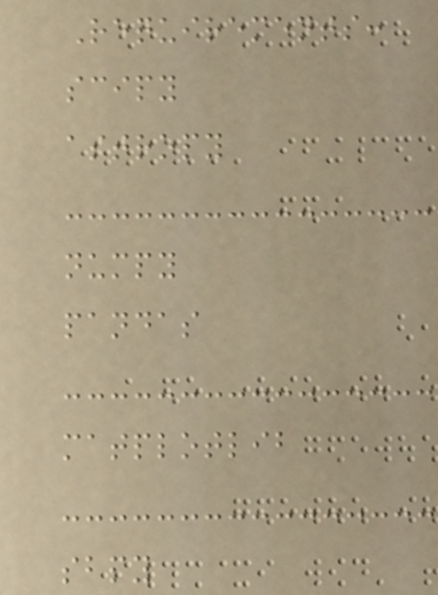Requirements:
scipy
astropy
numpy
pandas
matplotlib
sbpy
